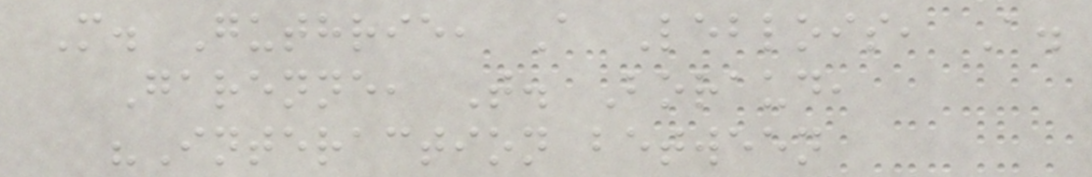M. Guthrie, A Leblois, A.
Garenne, T. Boraud,
"Interaction between
